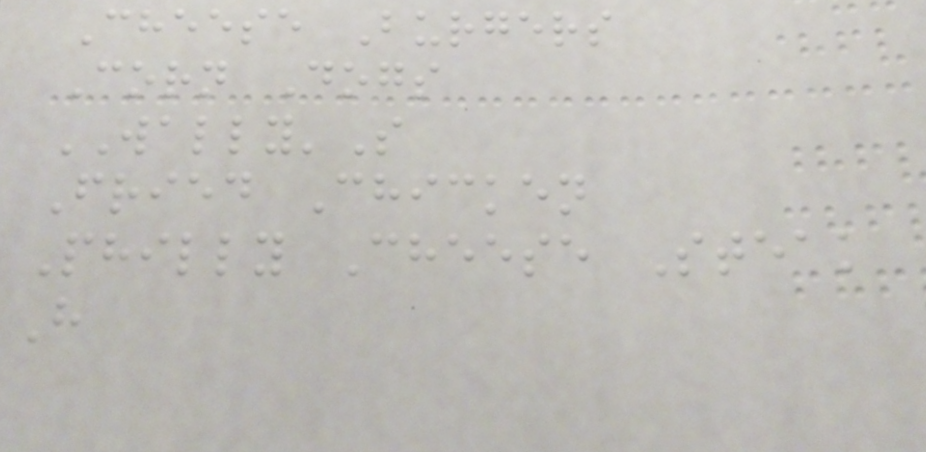Cheese Burgers
Corn Dogs
WALLY'S
Fried Chicken
Philly Cheese Steak
H
